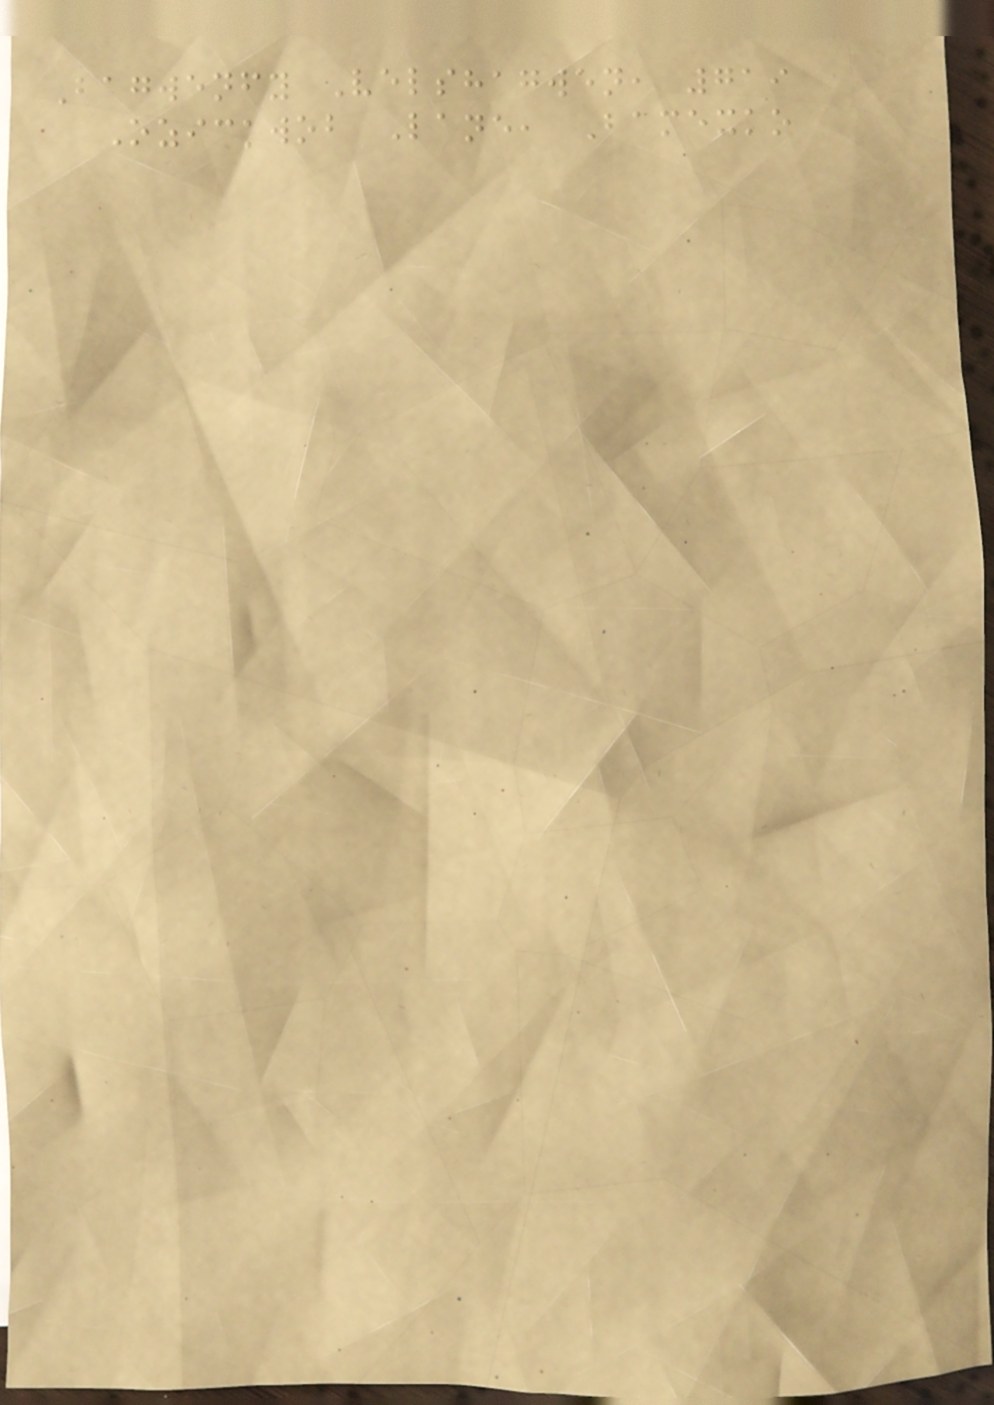Bagwenfy Velshagwen, 719
Ozickwob Lane, Bamexko
